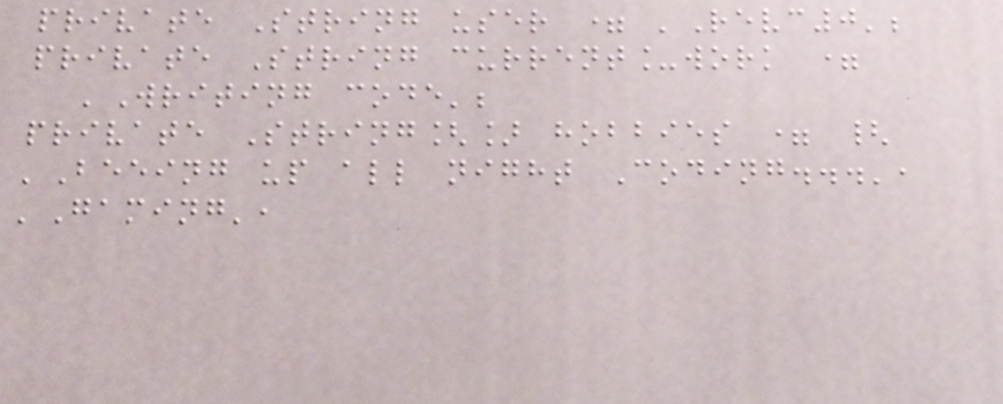private String user = 'Revc0';
private String current_work =
'Writing code';
private String[] hobbies = {
'Beeing up all night Coding...',
'Gaming',
